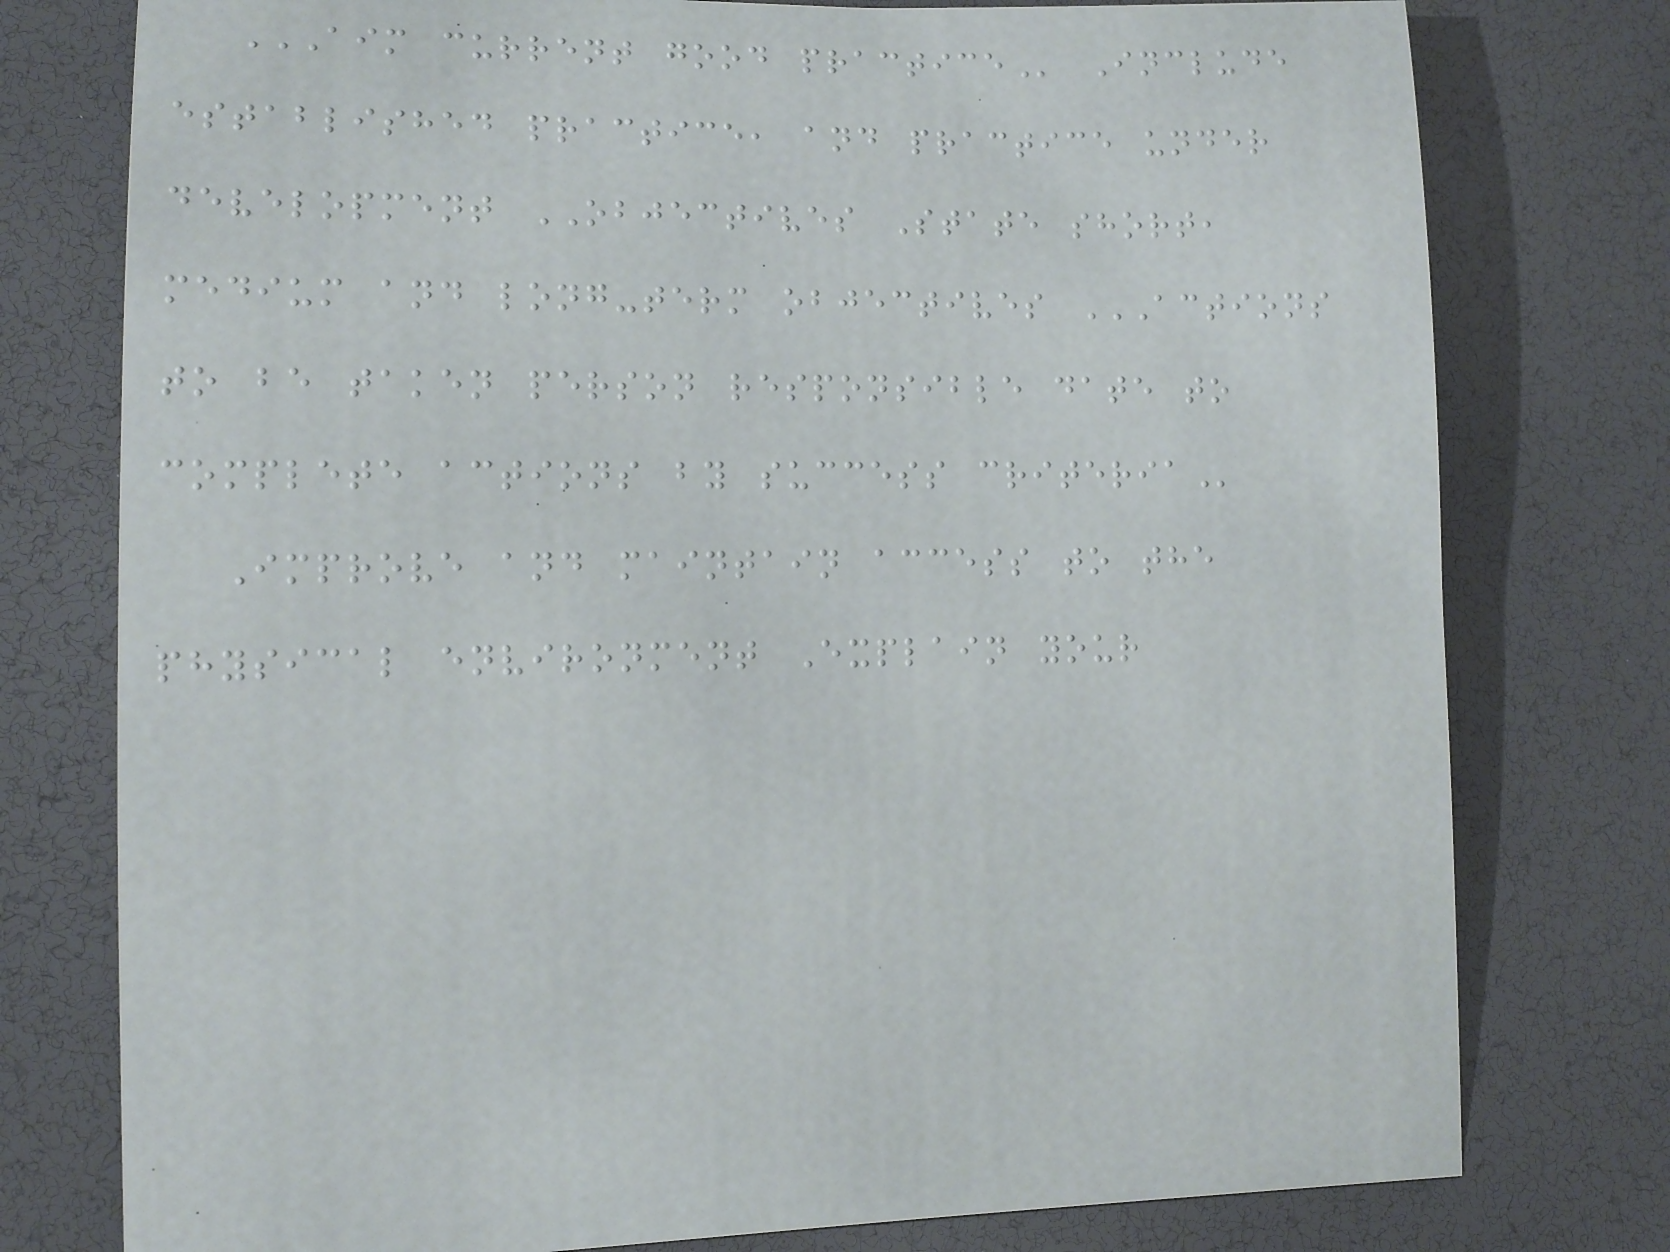AIM CURRENT GOOD PRACTICE Include
established practice, and practice under
development OBJECTIVES State short,
medium and long-term objectives ACTIONS
TO BE TAKEN PERSON RESPONSIBLE DATE TO
COMPLETE ACTIONS BY SUCCESS CRITERIA
Improve and maintain access to the
physical environment Explain your
